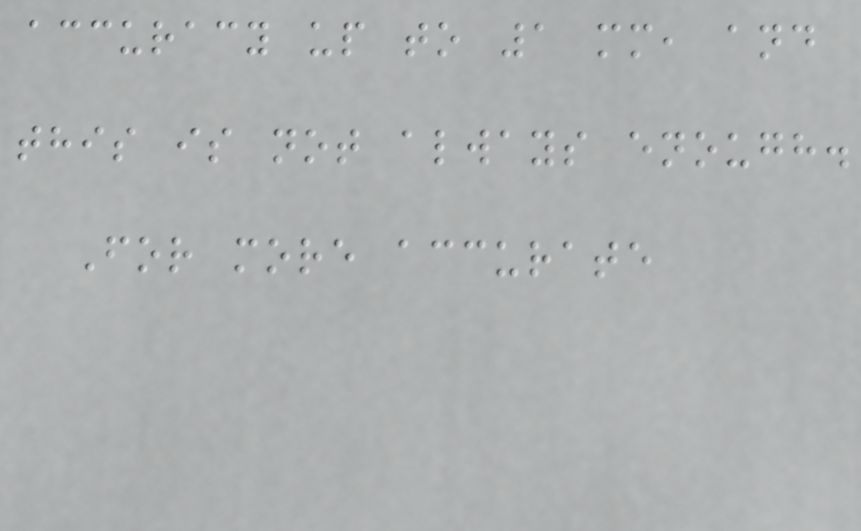accuracy up to 1 mm, and
this is not always enough.
For more accurate
